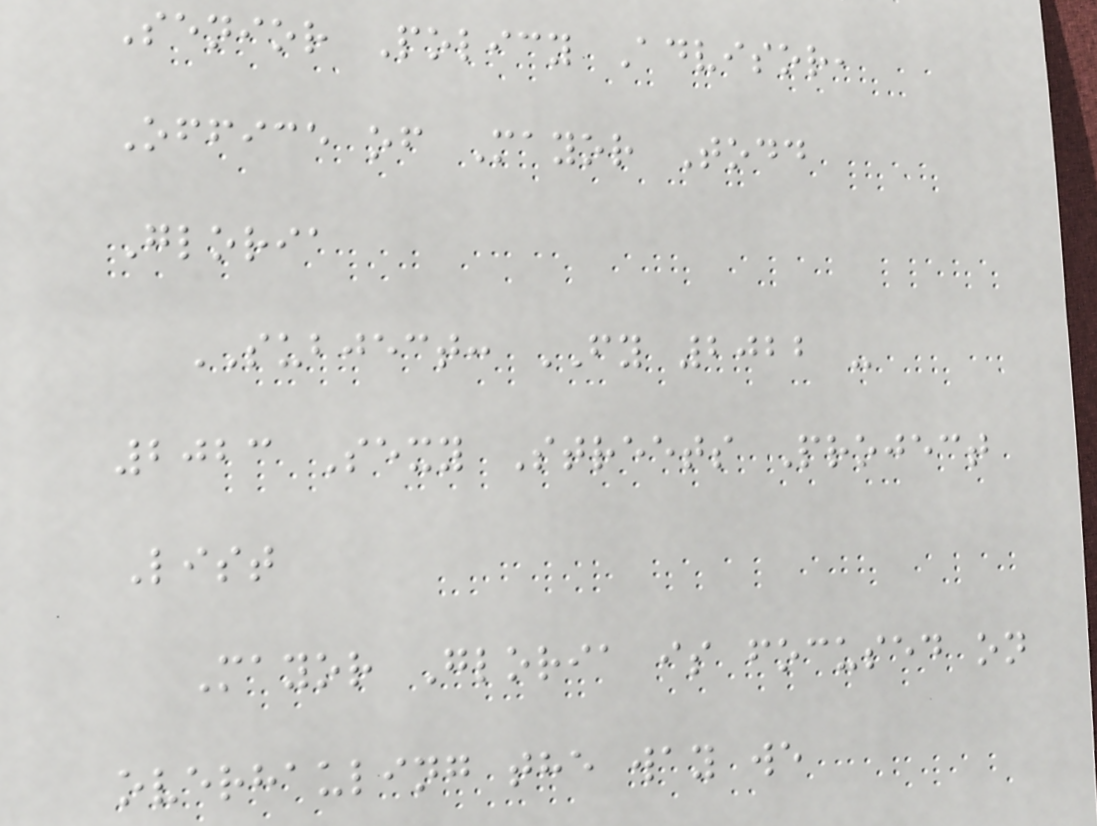Senior Policy Advisor,
Office of Mayor Todd
Gloria
SUBJECT: FY 2022 -
2023 Sexy Streets Project
List
Mayor Gloria is focused on
overhauling the way we
